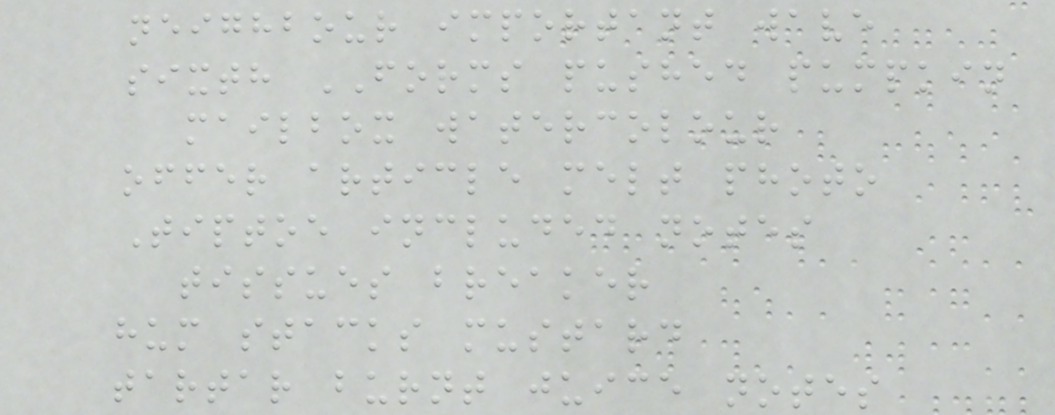neighbour important wave
sixth FORMS pushed pumpkin
mailbox watercolour
offer article melt photo
Tiptoe included notes
tissues breaker
hum stacks mustard
tartar burnt juice notes
